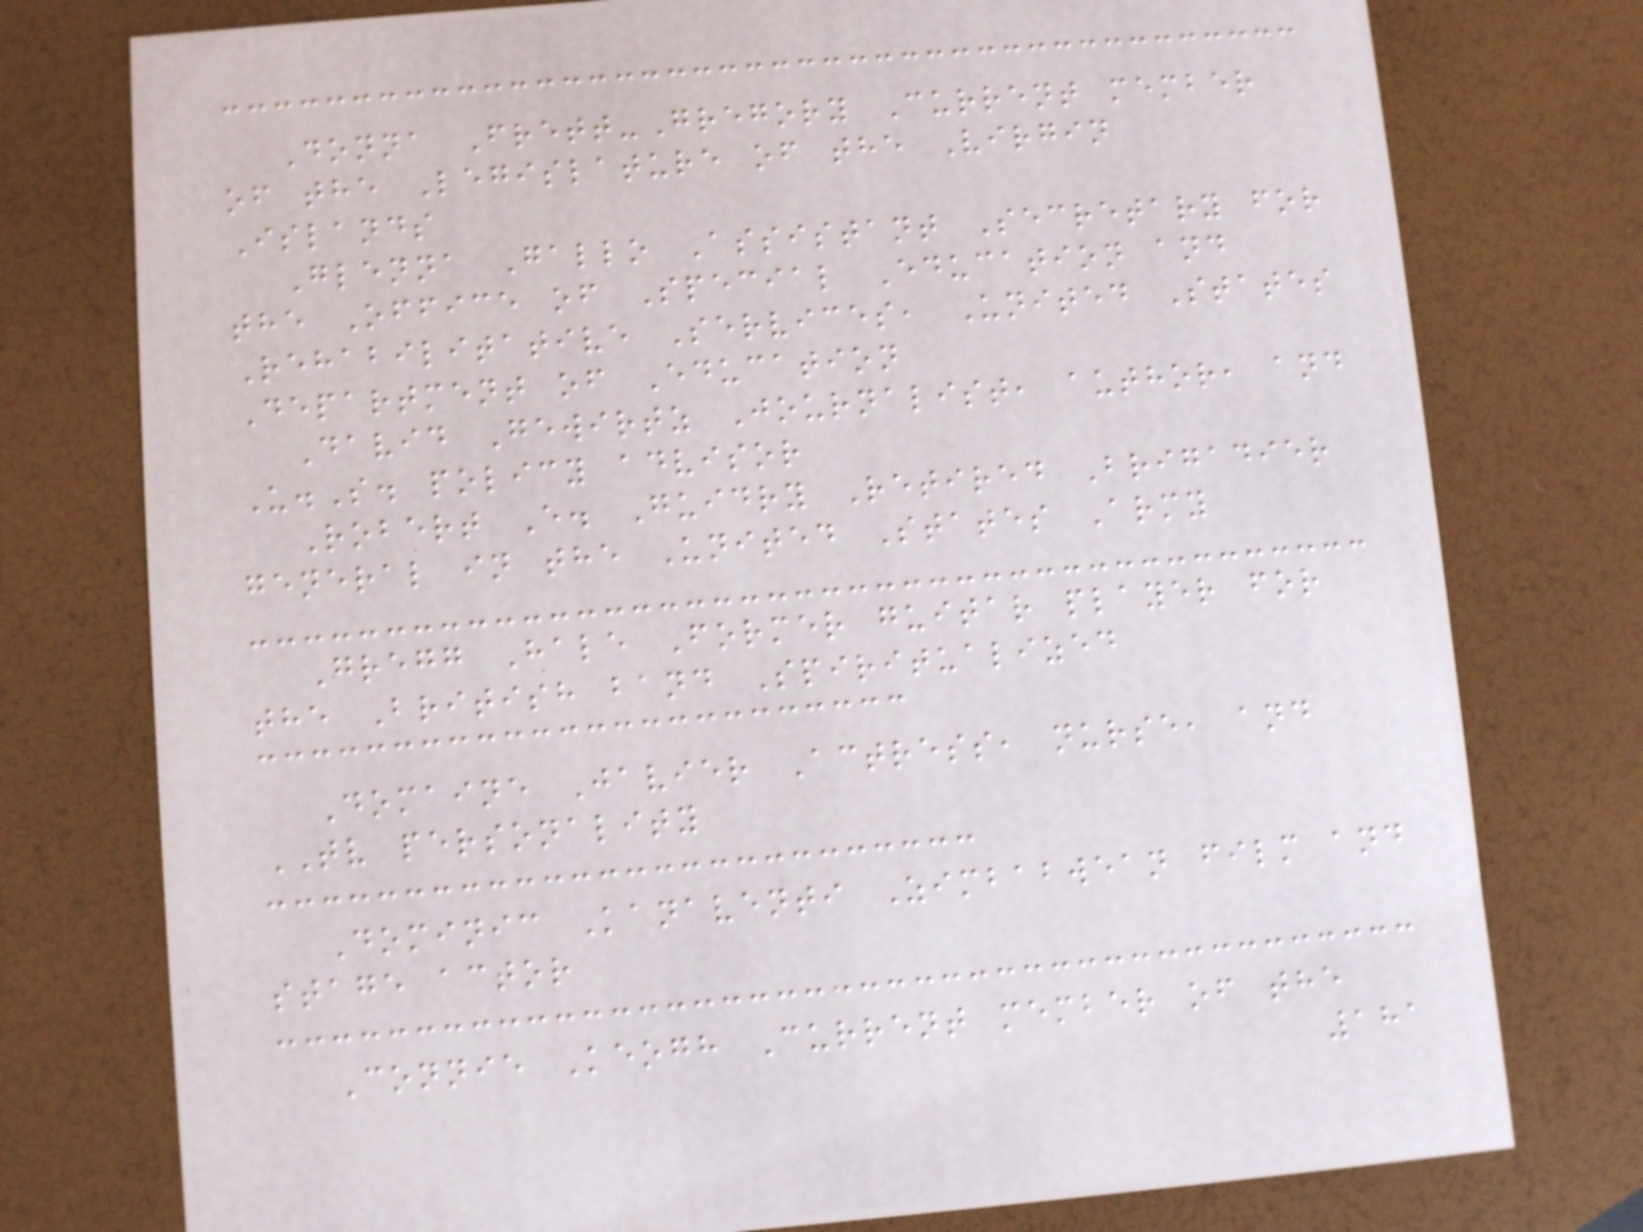Donna Frett-Gregory Current member
of the Legislature of the Virgin
Islands
Glenna Gallo Assistant Secretary for
the Office of Special Education and
Rehabilitative Services, United States
Department of Education
David Gewirtz Journalist, author, and
U.S. policy advisor
Robert E. Guidry Retired Brigadier
general in the United States Army
Gregg Hale Former guitar player for
the British band Spiritualized
Domaine Javier Actress, nurse, and
TV personality
Dominic Kanaventi Zimbabwean film and
stage actor
Connie Keogh Current member of the
181
